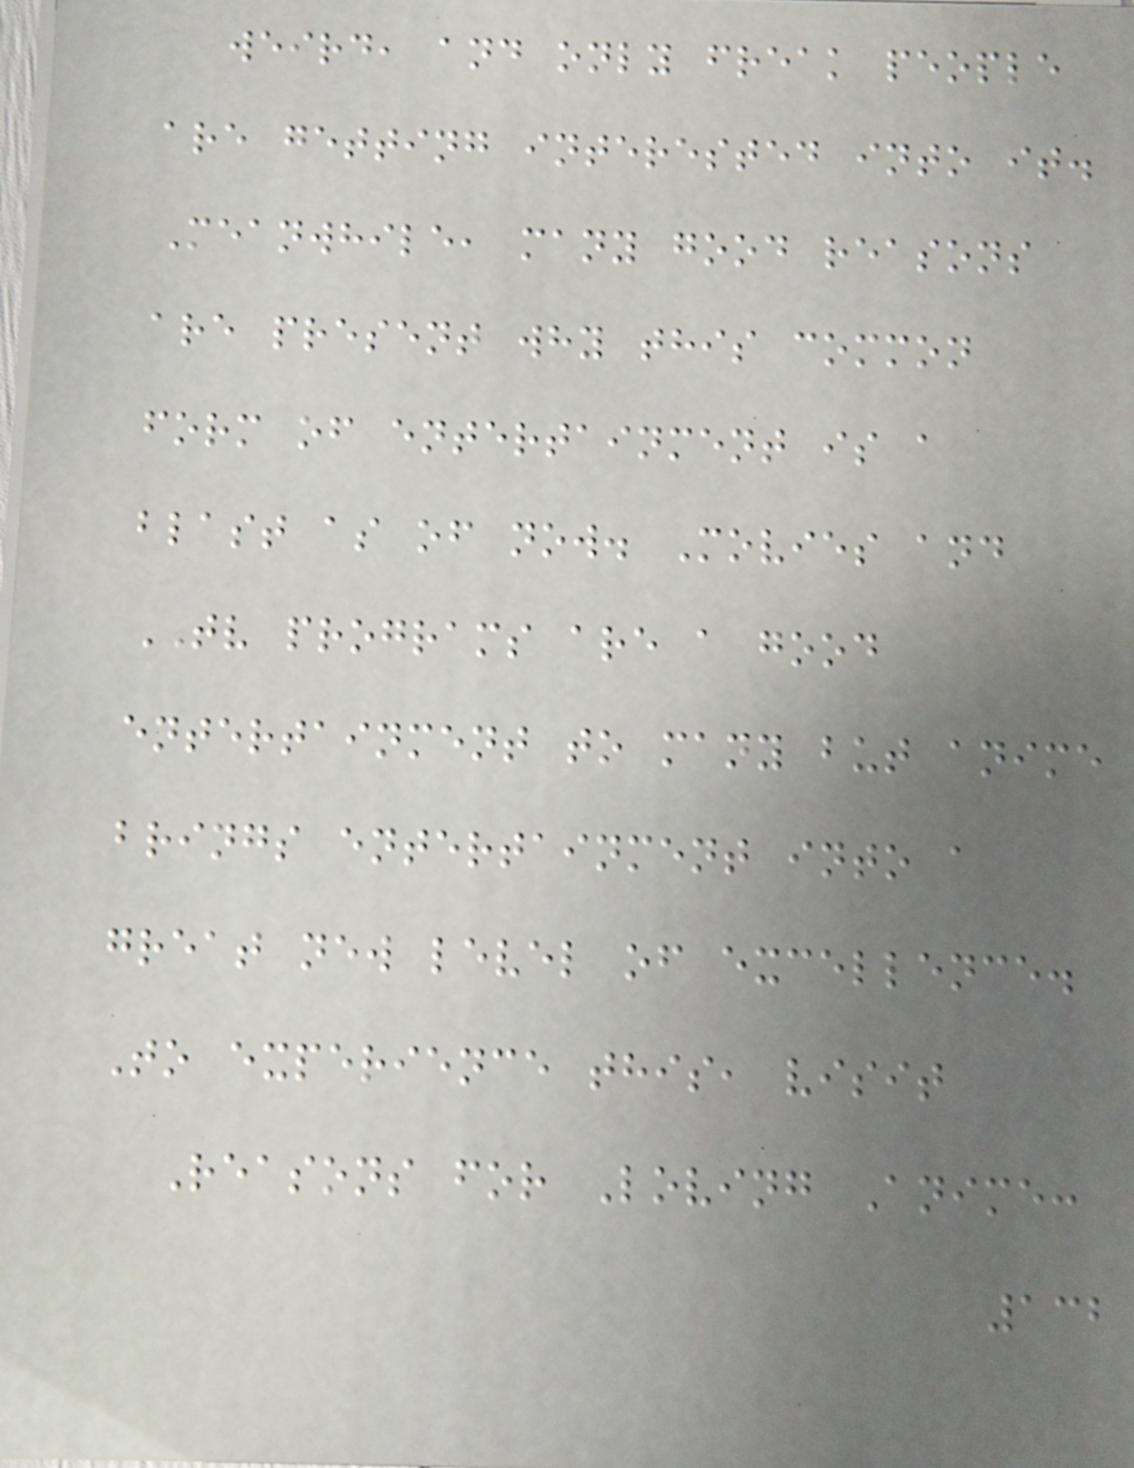weird, and only freak people
are getting interested into it.
Meanwhile, many good reasons
are present why this common
form of entertainment is a
blast as of now. Movies and
TV programs are a good
entertainment to many but anime
brings entertainment into a
great new level of excellence.
To experience this, visit
Reasons for Loving Anime:
132
